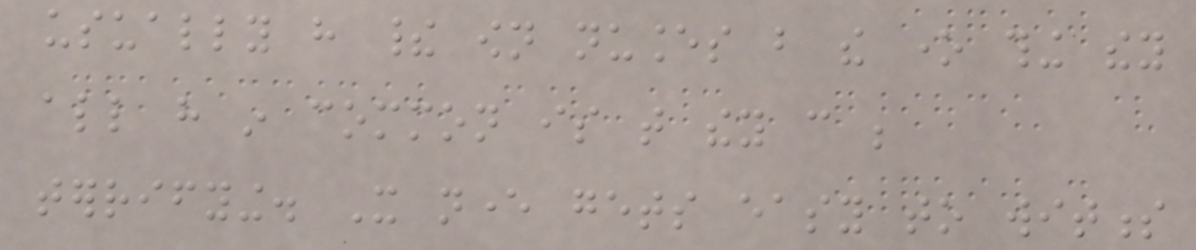usually have their own nuances but the one thing they
all have in common is that they can be
terrifying. It never gets easy to witness
